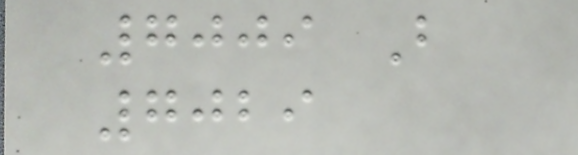7009 B
7029
